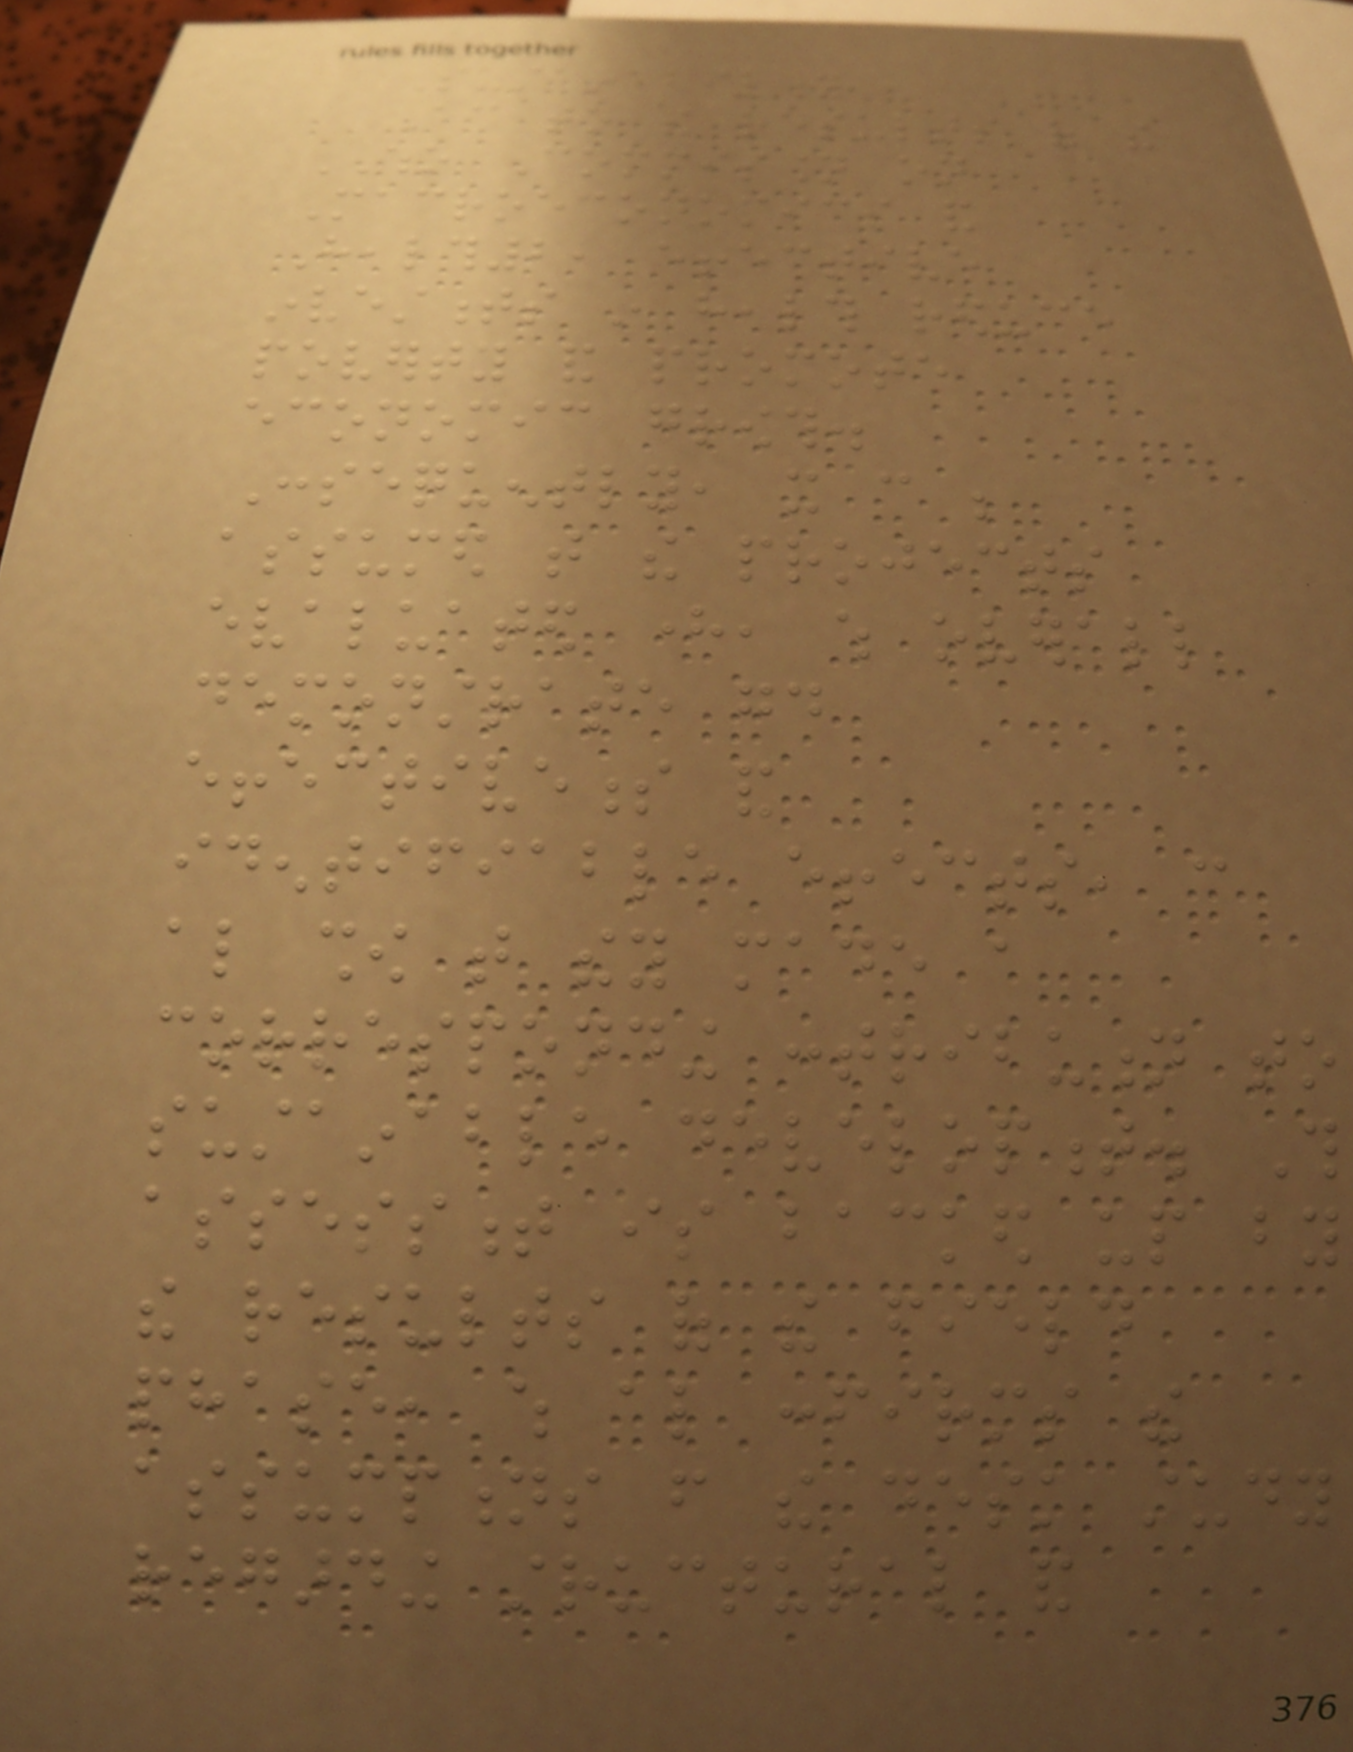Sustainability
According to the results of the
WHO Commission on
Macroeconomics and
Health2, effective
investments in health reduce
poverty and promote
economic growth.
Consequently, it can be
assumed that the projects
evaluated here, which overall
demonstrate good
effectiveness and
identifiable effects, can
also show that they made a
corresponding contribution to
sustainable development. This
assessment is backed up by
the results of the field
phase, which also confirms the
assumptions from the desk study
regarding structural and
